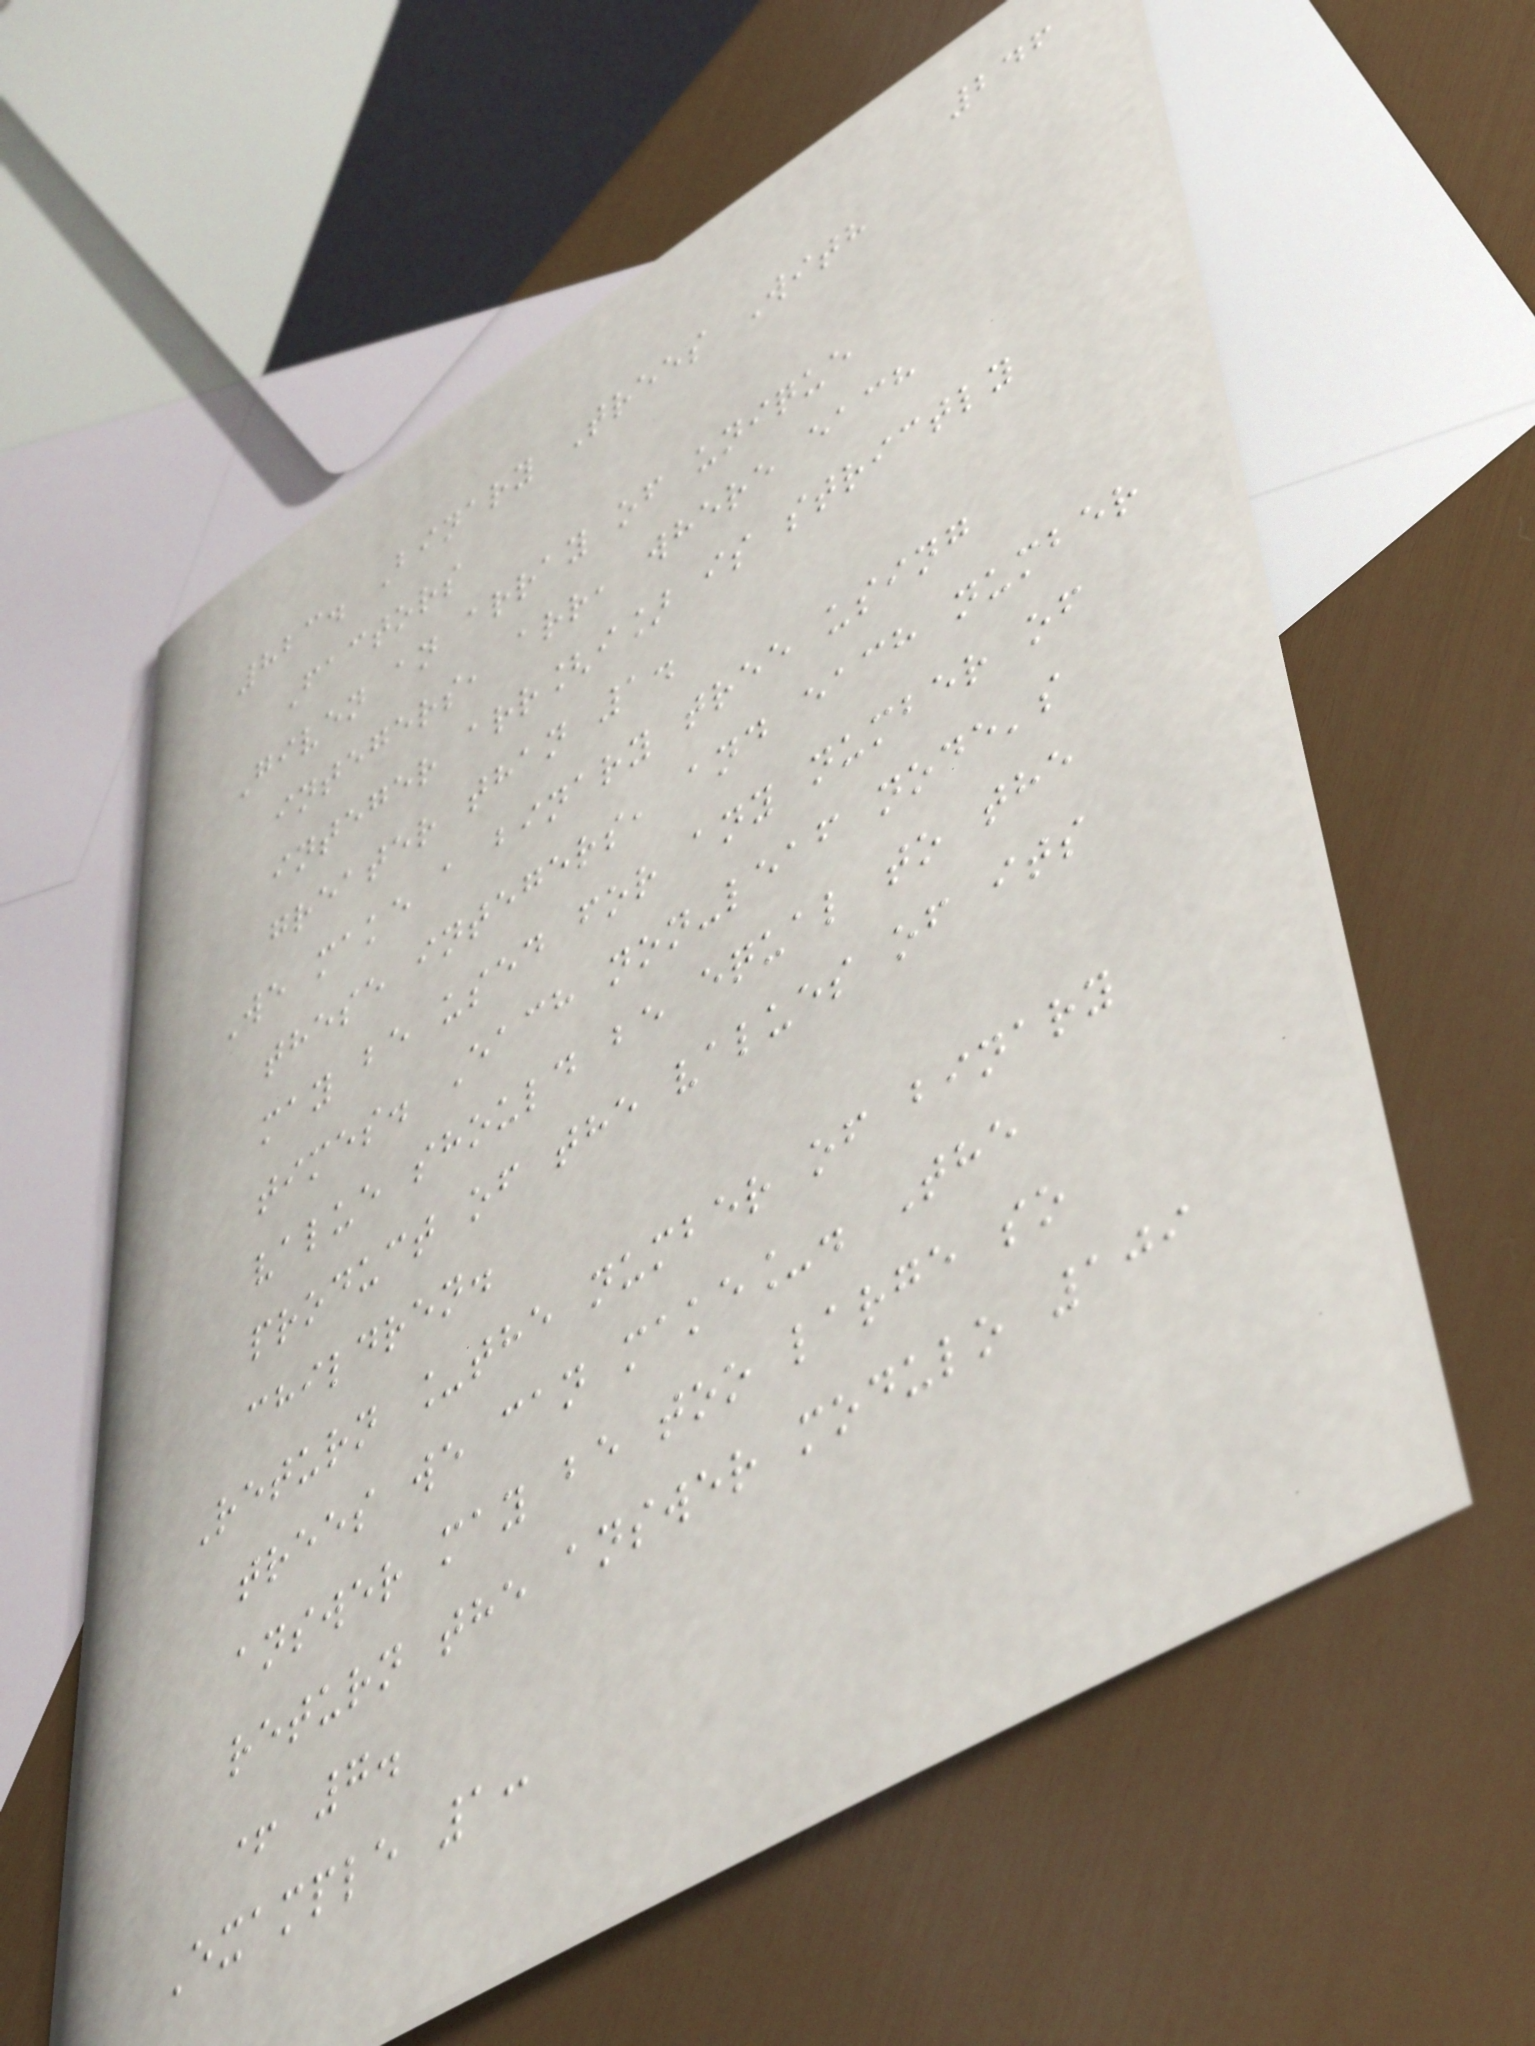246
823. Binary Trees With
Factors
Given an array of unique
integers, arr, where each
integer arr[i] is strictly
greater than 1.
We make a binary tree using
these integers, and each number
may be used for any number of
times. Each non-leaf node's
value should be equal to the
product of the values of its
children.
Return _the number of binary
trees we can make_. The
answer may be too large so
return the answer modulo 109
+ 7.
Example 1:
